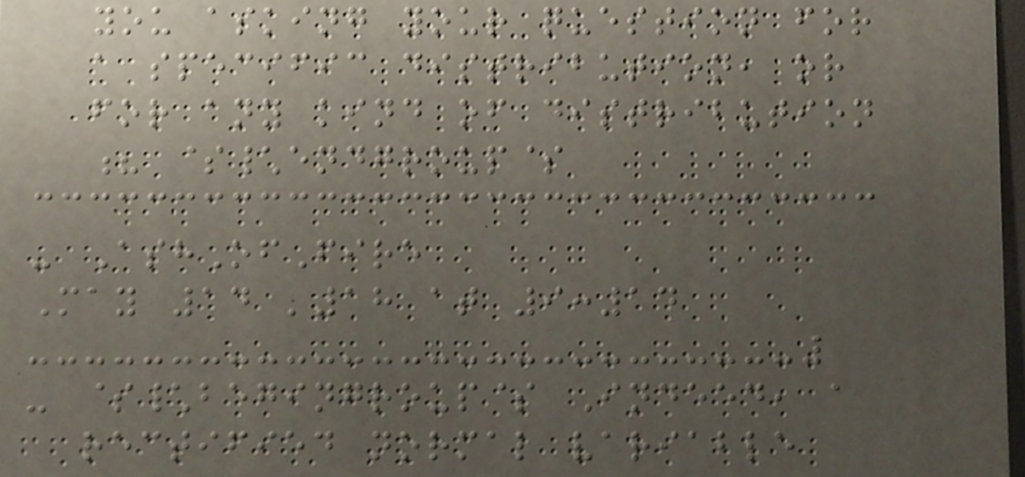you asking your question for
a specific distribution, or
for any kind of distribution
? $\endgroup$
- AshOfFire
May 14 '18 at 9:14
- $\begingroup$ Indeed, a
rectified normal variable
